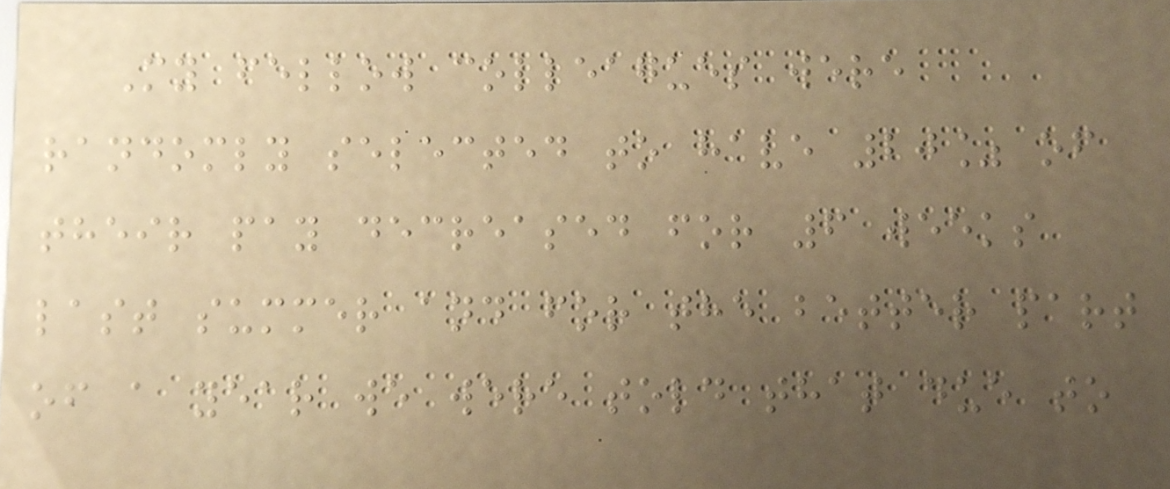My fellow colleagues were
randomly selected to have 20% of
their pay decreased for 6 weeks
last summer and for the better part
of a year we were told that due to
